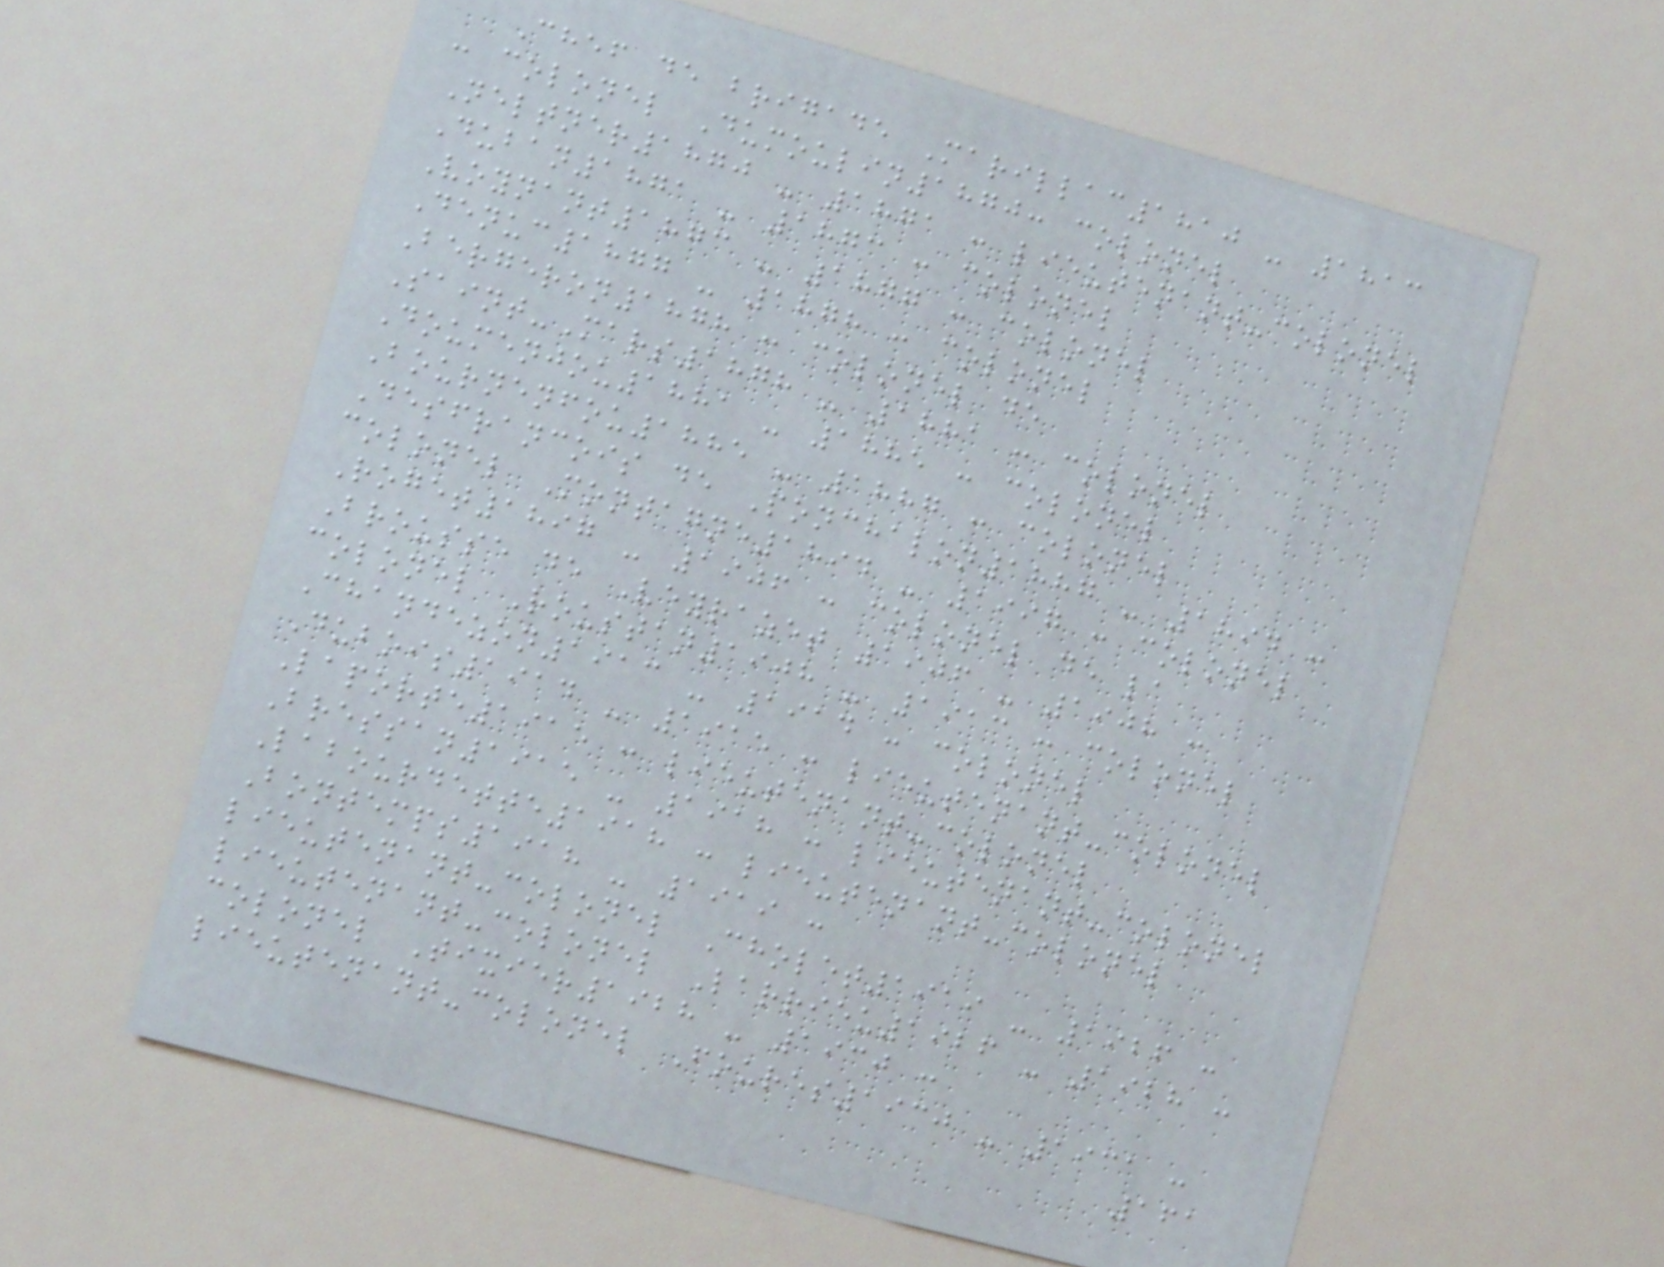Chef de brigade Marillac1810 - 1813
: colonel Dumoulin1870: colonel
Neltner1870 - 1871 : lieutenant-colonel
Duban1871 - 1873 : colonel
Voynant1873 - 1877 : colonel
Denuc1877 - 1878 : colonel
Bergeron1878 : colonel de
Saint-Mars1878 - 1881 : colonel
Doumenjou1881 - 1885 : colonel
Bournenfou1885 - 1887 : colonel
Desfrancois de Ponchalon1887 - 1894 :
colonel Montagne1894 - 1997 : colonel
Roget1897 - 1906 : colonel de la
Brousse de Veyrazet 1906 - 1908 :
colonel Roustan1908 - 1913 : colonel
Chandezon1913 - 1914 : colonel
Dubois1914 - 1915 : lieutenant-colonel
Laporte1915 : lieutenant-colonel
Bressan1915 - 1918 : lieutenant-colonel
Labourdette1918 : lieutenant-colonel
Bontemps1918 - 1919 :
lieutenant-colonel Cholet1919 - 1926 :
lieutenant-colonel Larrieu1926 - 1928 :
colonel Tixier1928 - 1930 :
lieutenant-colonel Foures1930 - 1931 :
161
